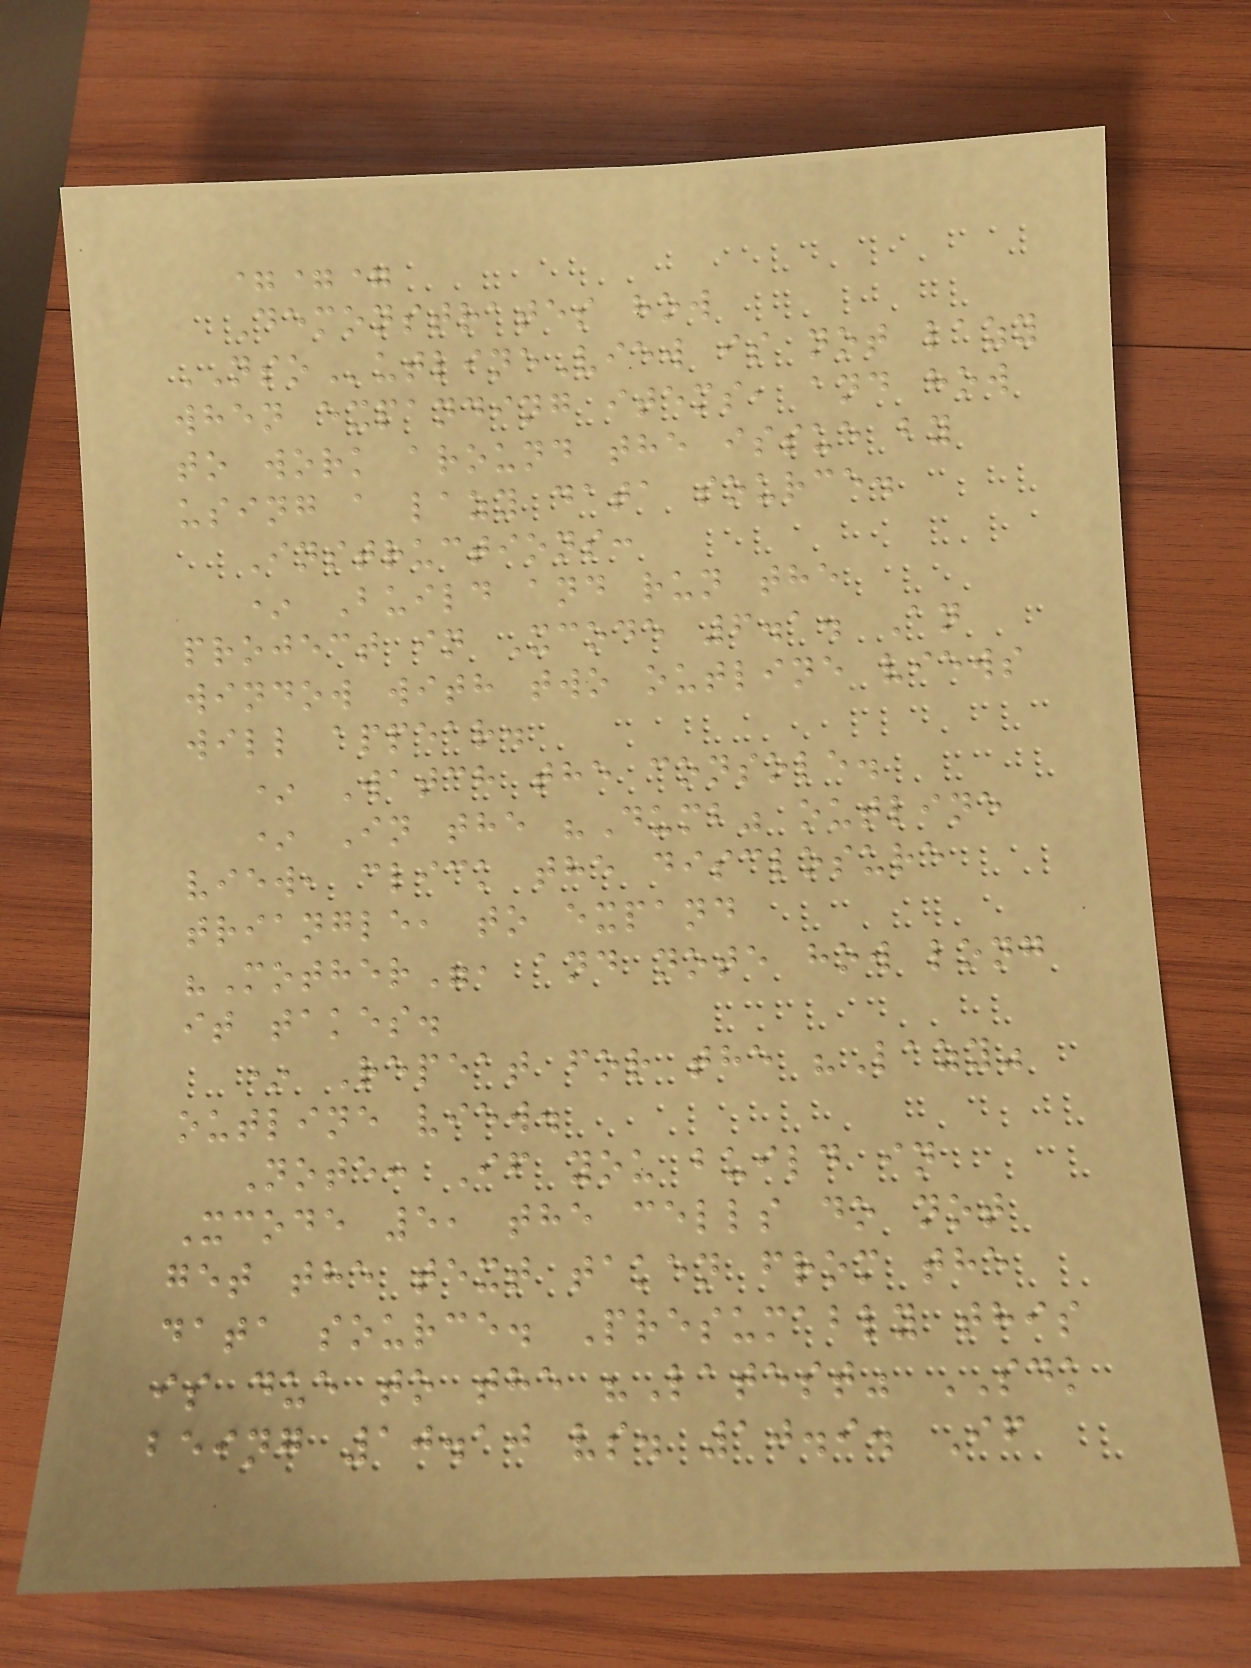===
Demonstrates how
NSOutlineView is not lazy
when expanding items, and how
to work around the issue by
using a lazy data source.
Instructions:
* Build and run the
project in Xcode 6.1. An
window with two outline views
will appear.
* Watch the console.
* In the "Dumb" outline
view, click the disclosure
triangle, to expand
"Mother", and note how long
it takes.
* Repeat for the "Lazy"
outline view.
Note: If you build in
Xcode 5, the cells do not
get the text taken from the
data source. Presumably this
is due to the "Latest" SDK
being 10.10 vs. 10.9. If
